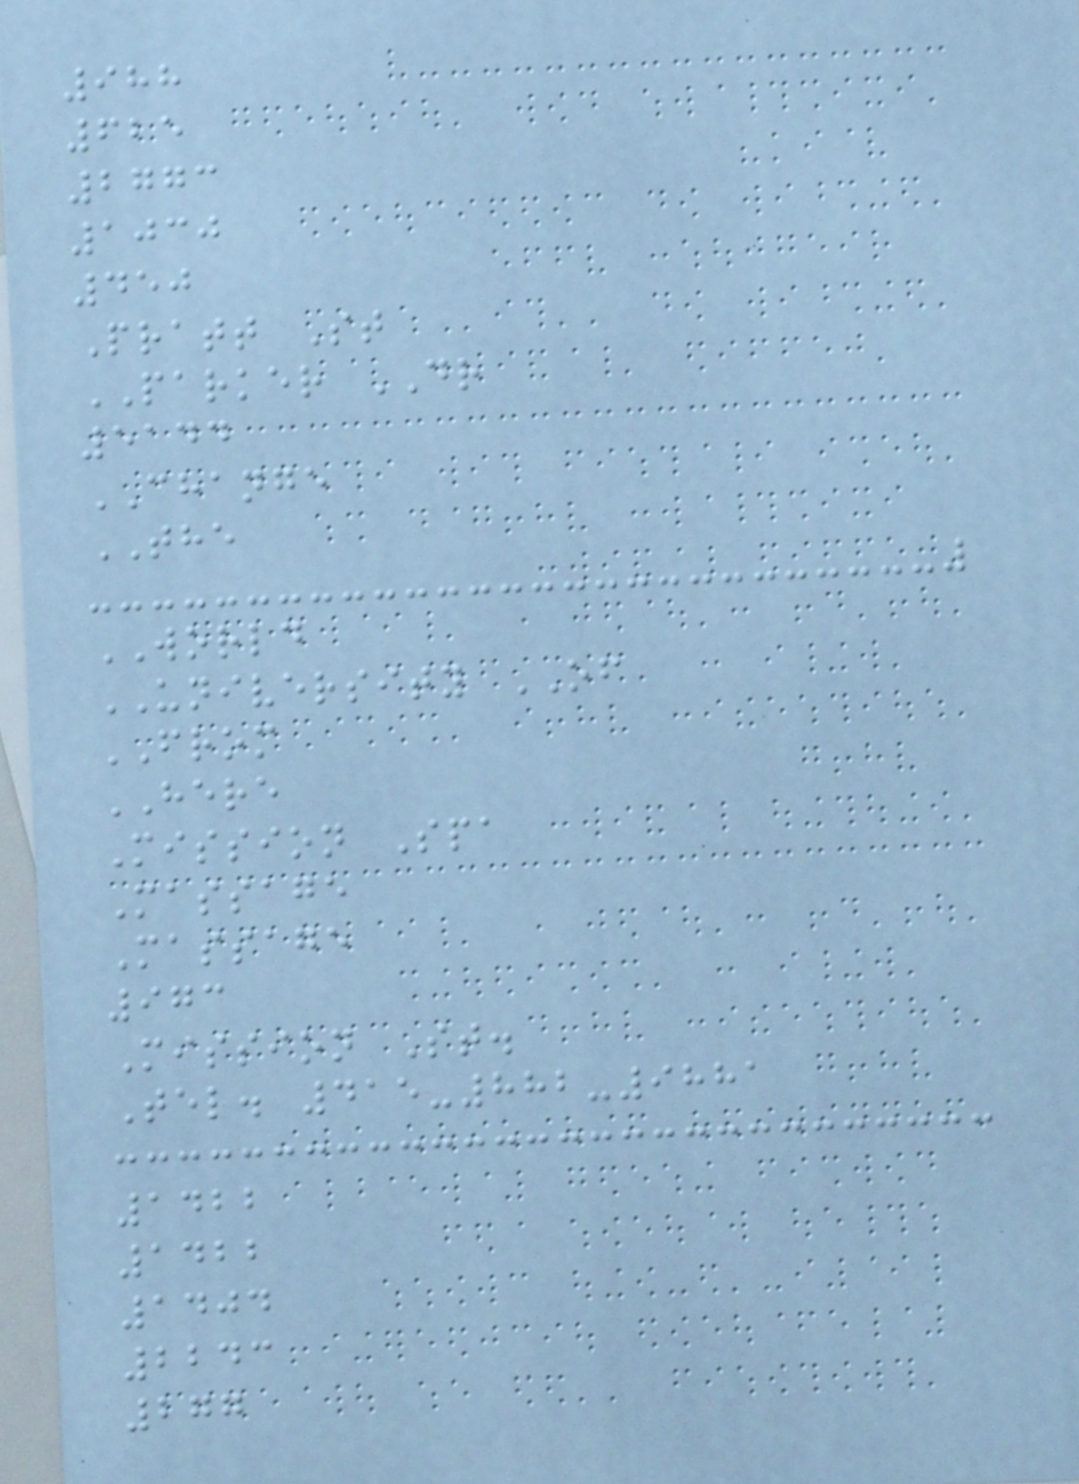988
625
2773
1030
450
Pratt St
PARKER DR
5144
CHANGE
THE
WORLD
UNIVERSITY OF
FROM
HERE
Mission Spa
Massage
Massage
973
Mission St.
Tel. 415-882-9881
1422
1422
1404
2243
277
